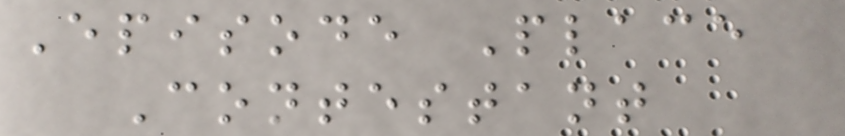Episode Place
Contestant
